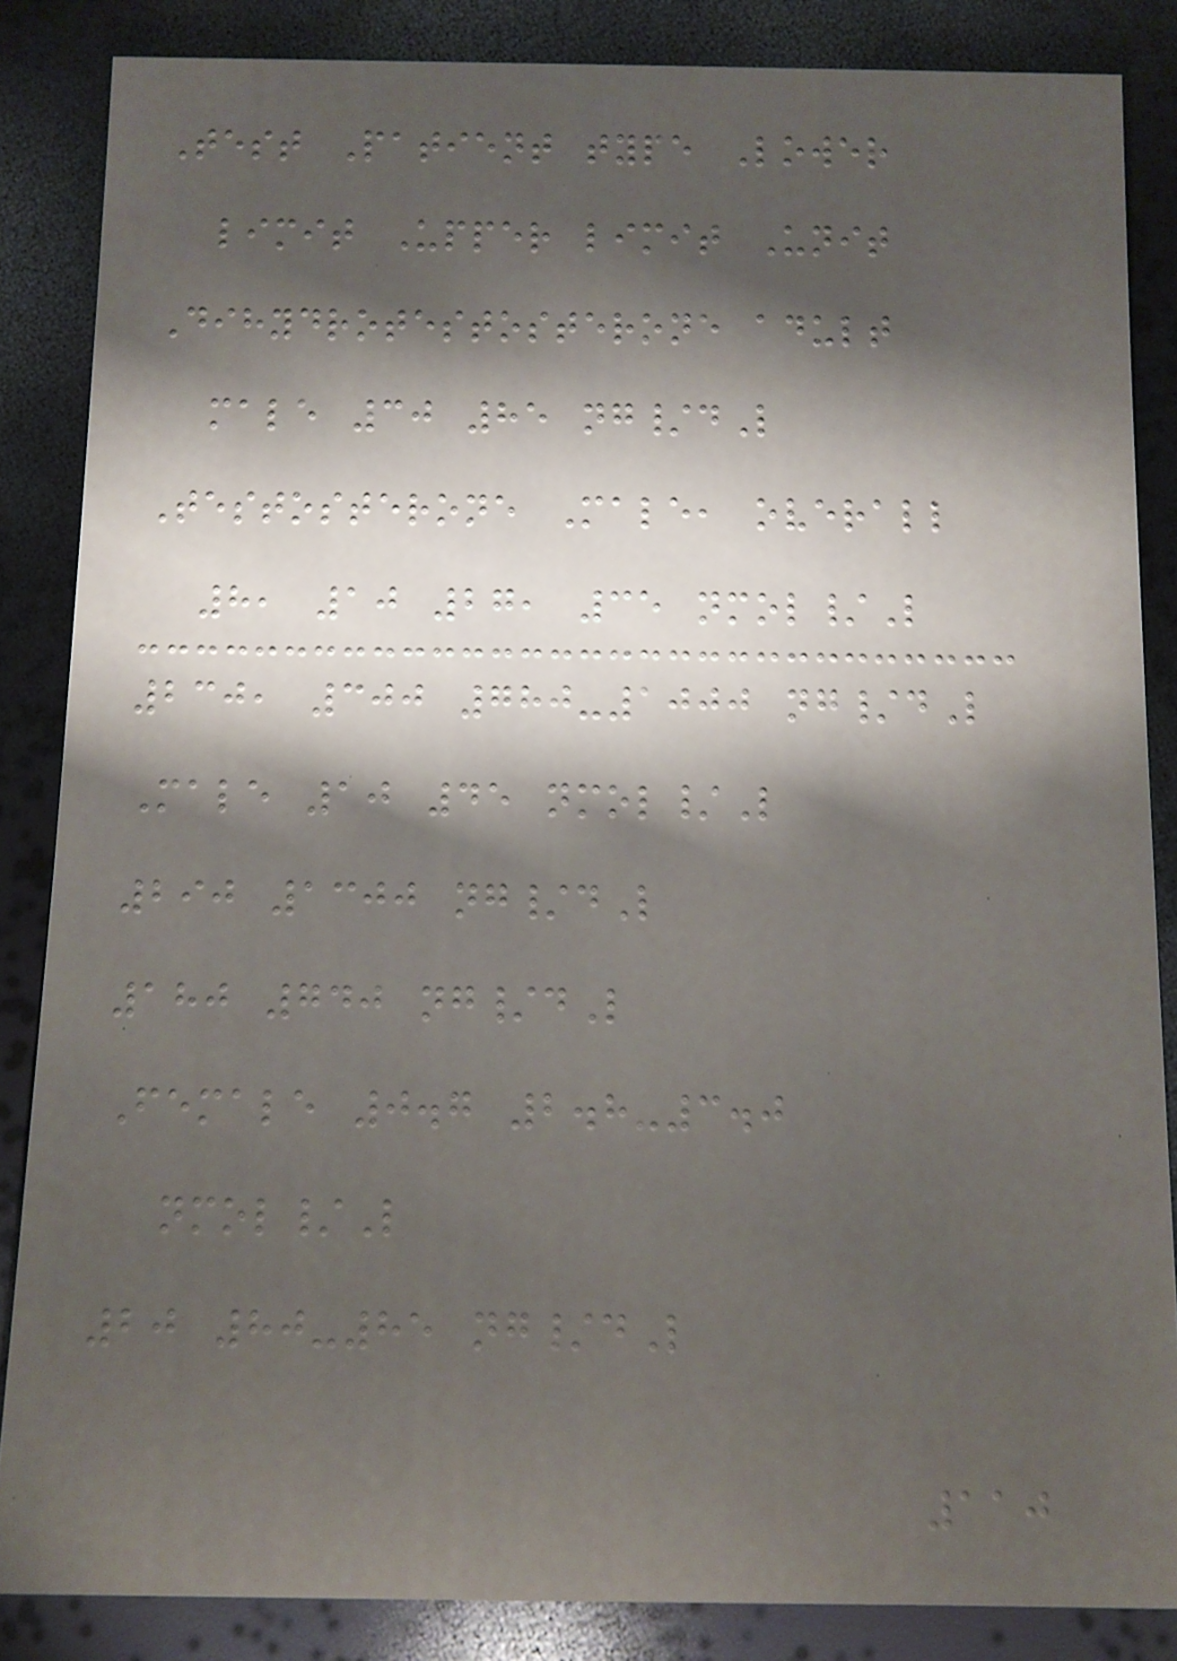Test Patient type Lower
limit Upper limit Unit
Dihydrotestosterone adult
male 30 85 ng/dL
Testosterone Male, overall
8, 10 27, 35 nmol/L
230, 300 780-1000 ng/dL
Male 10 45 nmol/L
290 1300 ng/dL
180 740 ng/dL
Female 0.7 2.8-3.0
nmol/L
20 80-85 ng/dL
110
